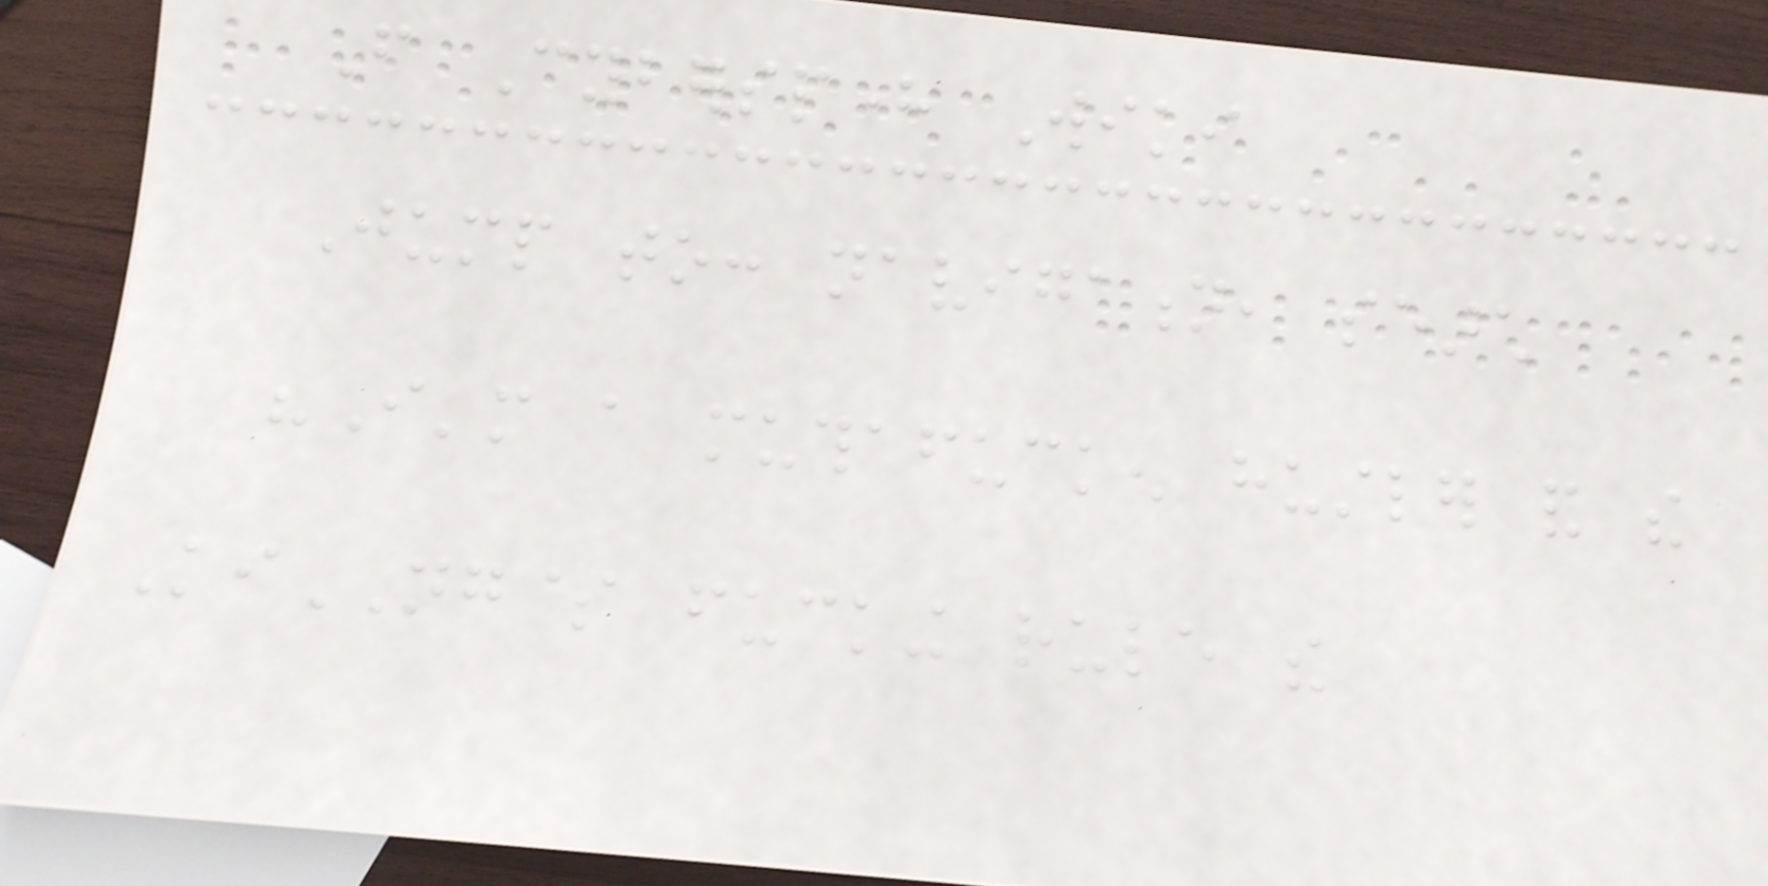From Cybersphere Wiki
Jump to: navigation, search
"I'm a muthafucken hustler and the
KiNG$ fucking rule the
